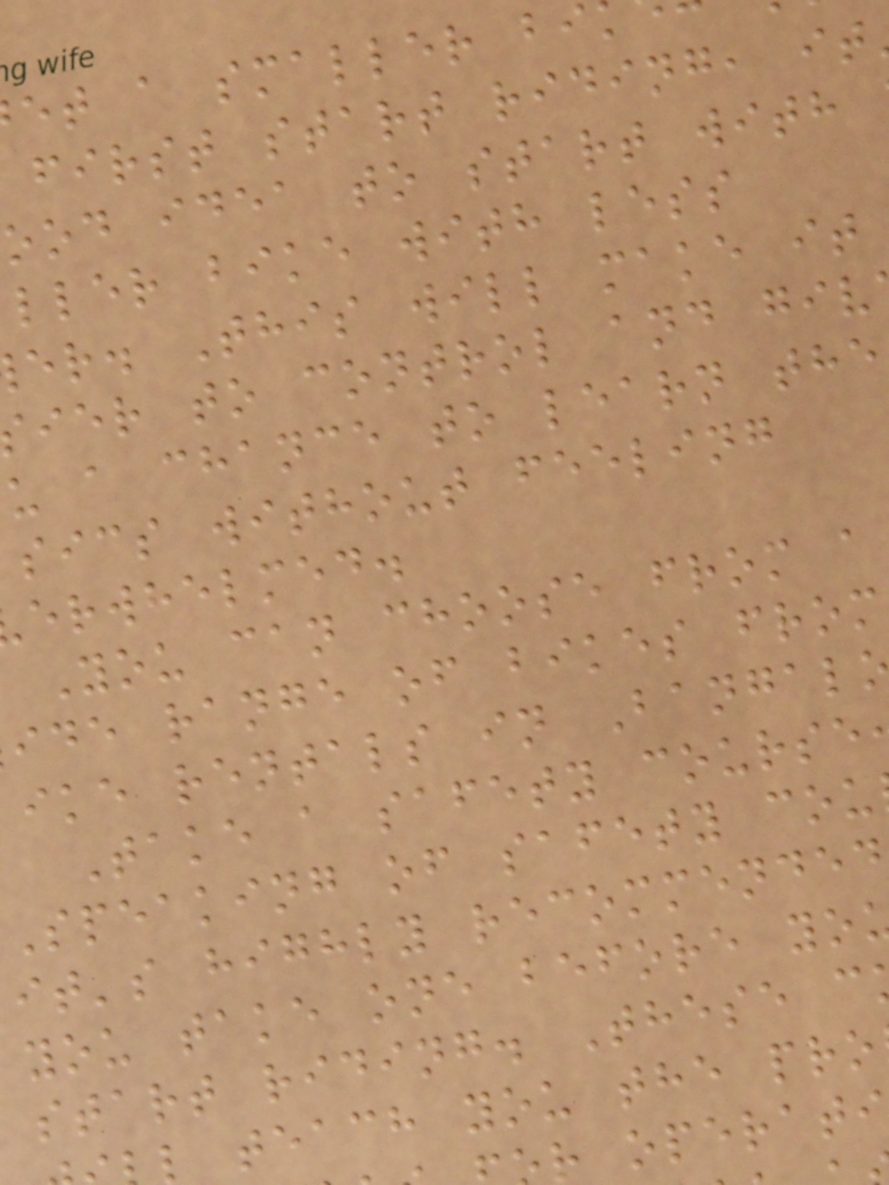et a smaller bi
first start riding, it
ood idea to start with
ller bike with less
er. This will make it
ier to control and giv
u a chance to learn the
sics without feeling
erwhelmed.
You can choose from a
ide range of bikes from
ike rentals in Bangal
Take a safety course
Speaking of safety cou
it's highly recommended
you take one before yo
start riding. These c
l teach you the pro
r operati
